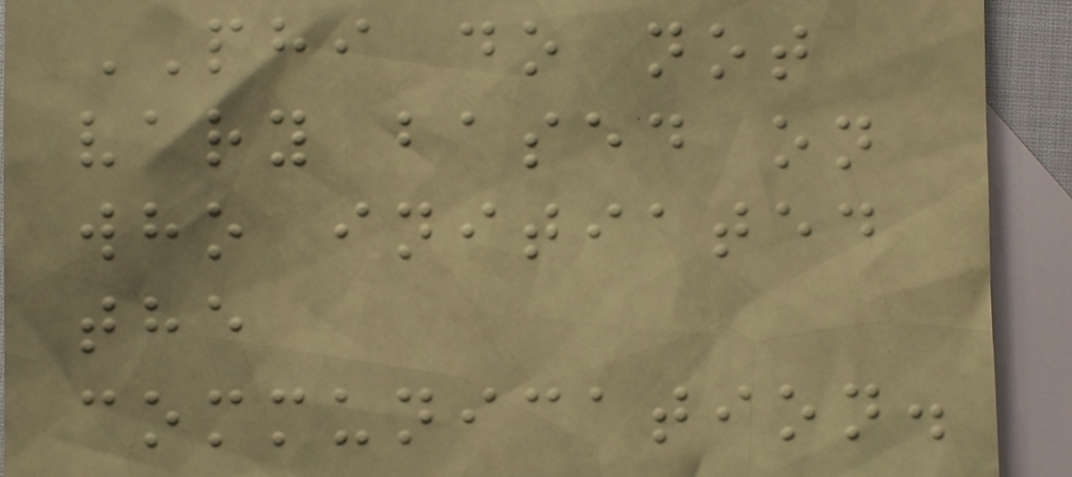PHI do not
vary based on
who initiated
the
communication.
